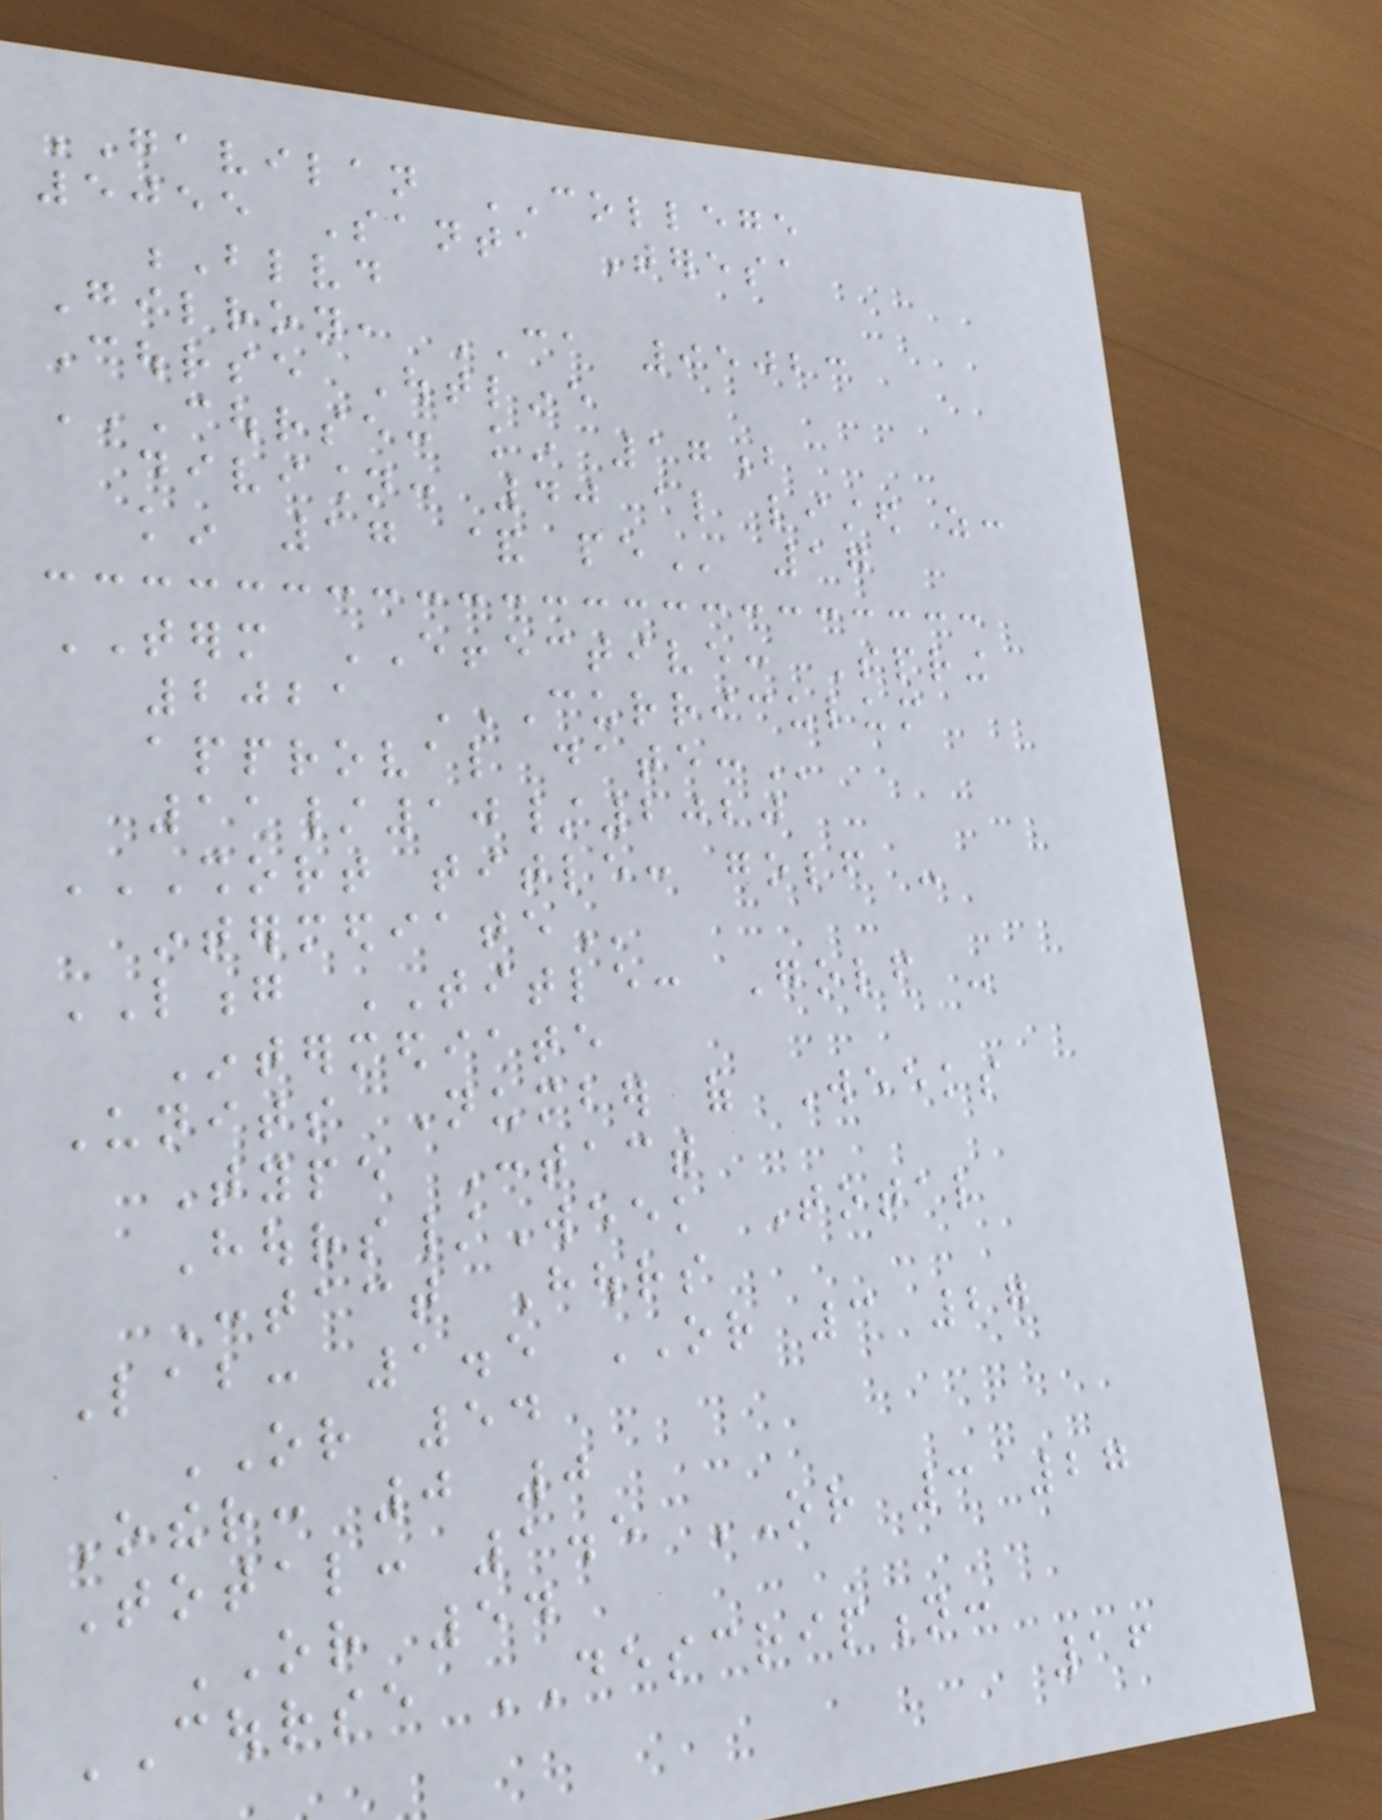GAVILAN COLLEGE
5055 Santa Teresa
Blvd
Gilroy, CA 95023
Course Outline
COURSE: KIN 17B
DIVISION: 40 ALSO LISTED AS:
KIN 17 & PE 17
TERM EFFECTIVE: Spring
2021 CURRICULUM
APPROVAL DATE:
11/10/2020
SHORT TITLE: GOLF -
INTERMEDIATE
LONG TITLE: Golf -
Intermediate
Units Number of Weeks
Type Contact
Hours/Week Total
Contact Hours
Lab: 1.5 OR 3 27
OR 54
Other: 0 0
Total: 1.5 OR 3 27
OR 54
COURSE DESCRIPTION:
16
